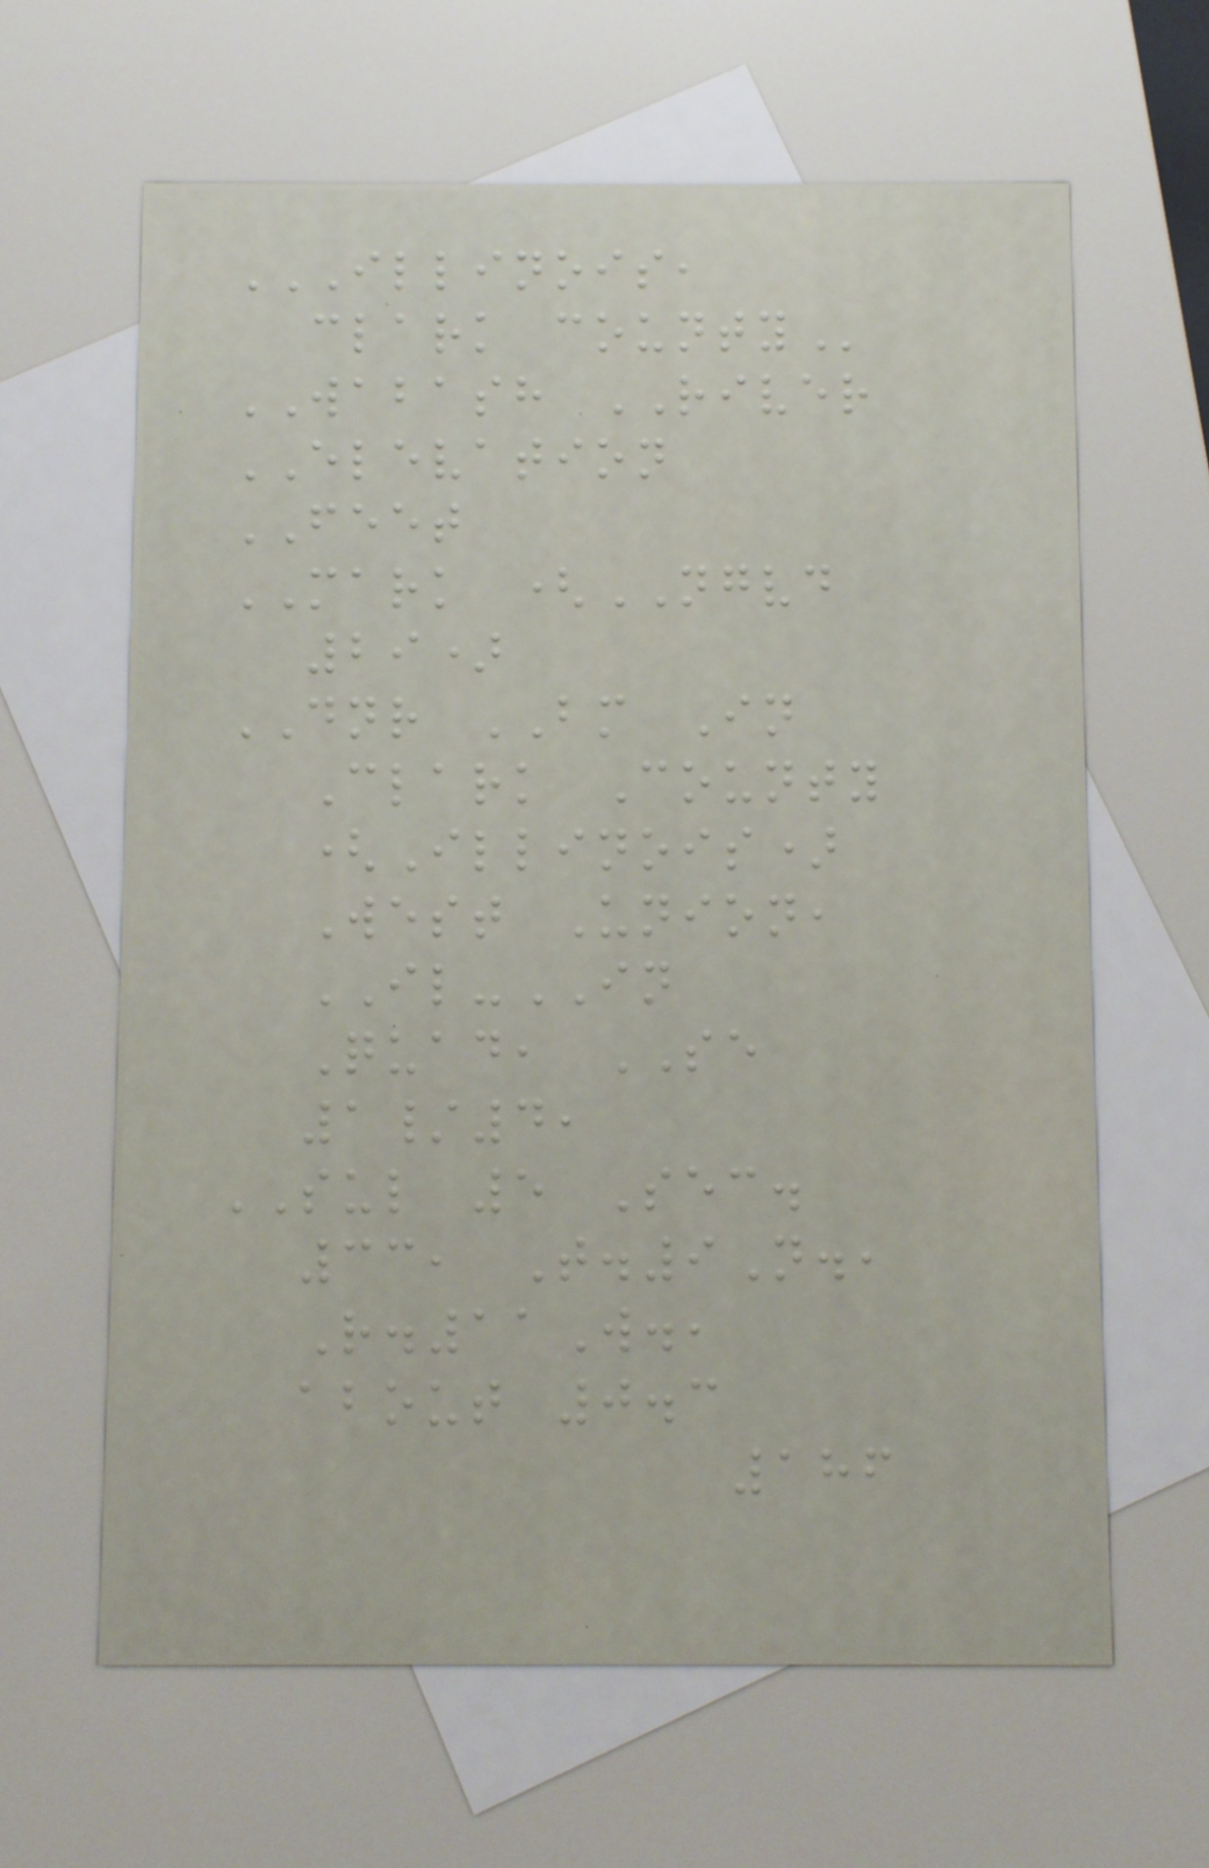ILLINOIS,
CLARK COUNTY
WABASH RIVER
ELEVATION
FEET
MARK (NGVD
29)
DNR BM In
Clark County
(Illinois)
West Union,
IL-IN
Quad, SE
1/4,
SUL 5 Sec.
33, T.9N.,
R.11W.,
about 0.3
186
